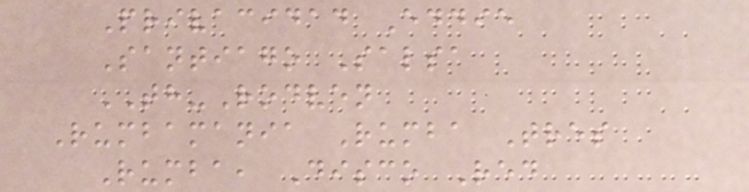Privacidad Eddie
Santiago Salsa
TH-Rodven
Rumbamania Rumba Tres
Rumba, Disco Red
